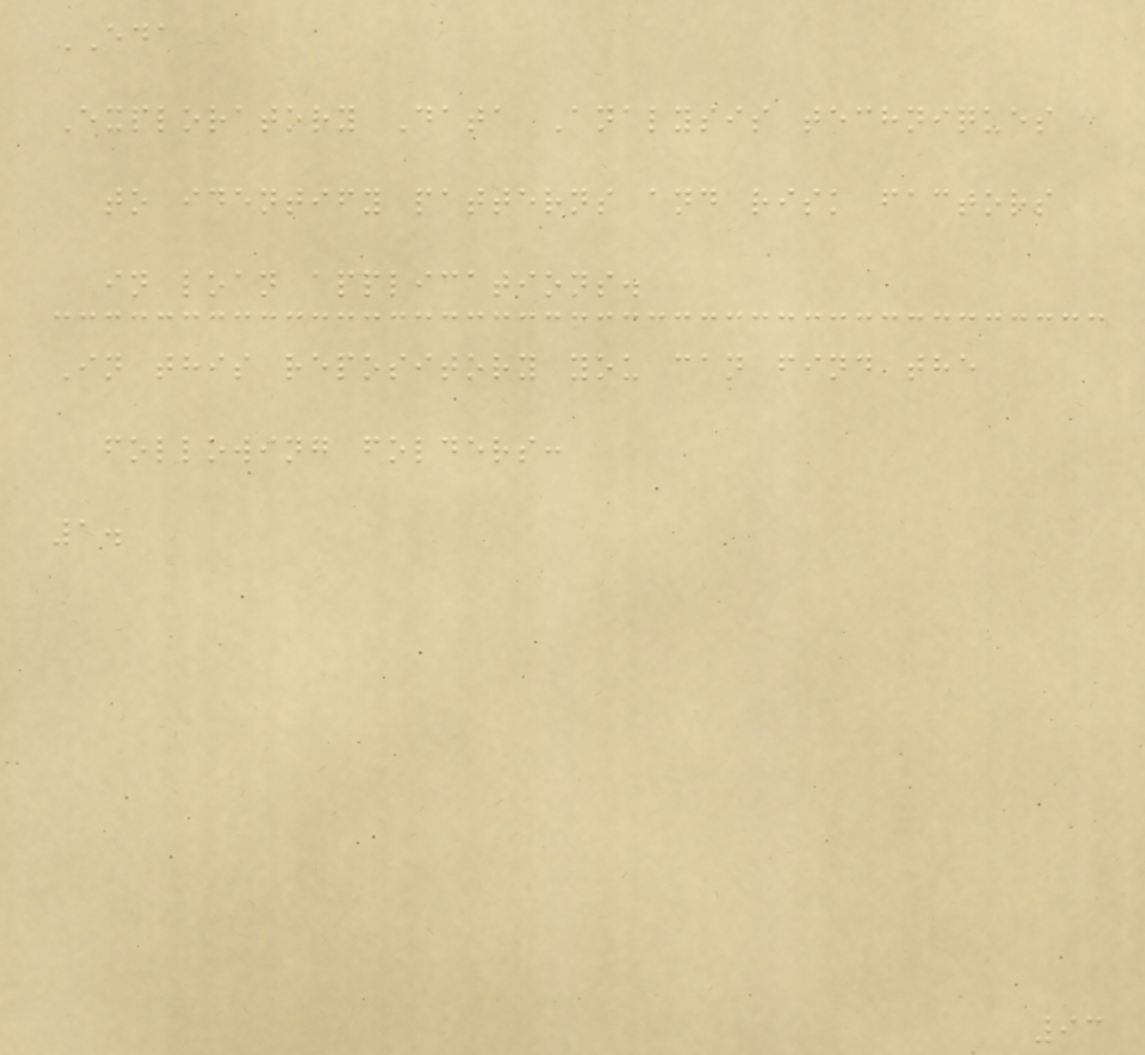EDA
Exploratory Data Analysis techniques
to identify patterns and risk factors
in loan applications.
In this repository you can find the
following folders:
1.
93
